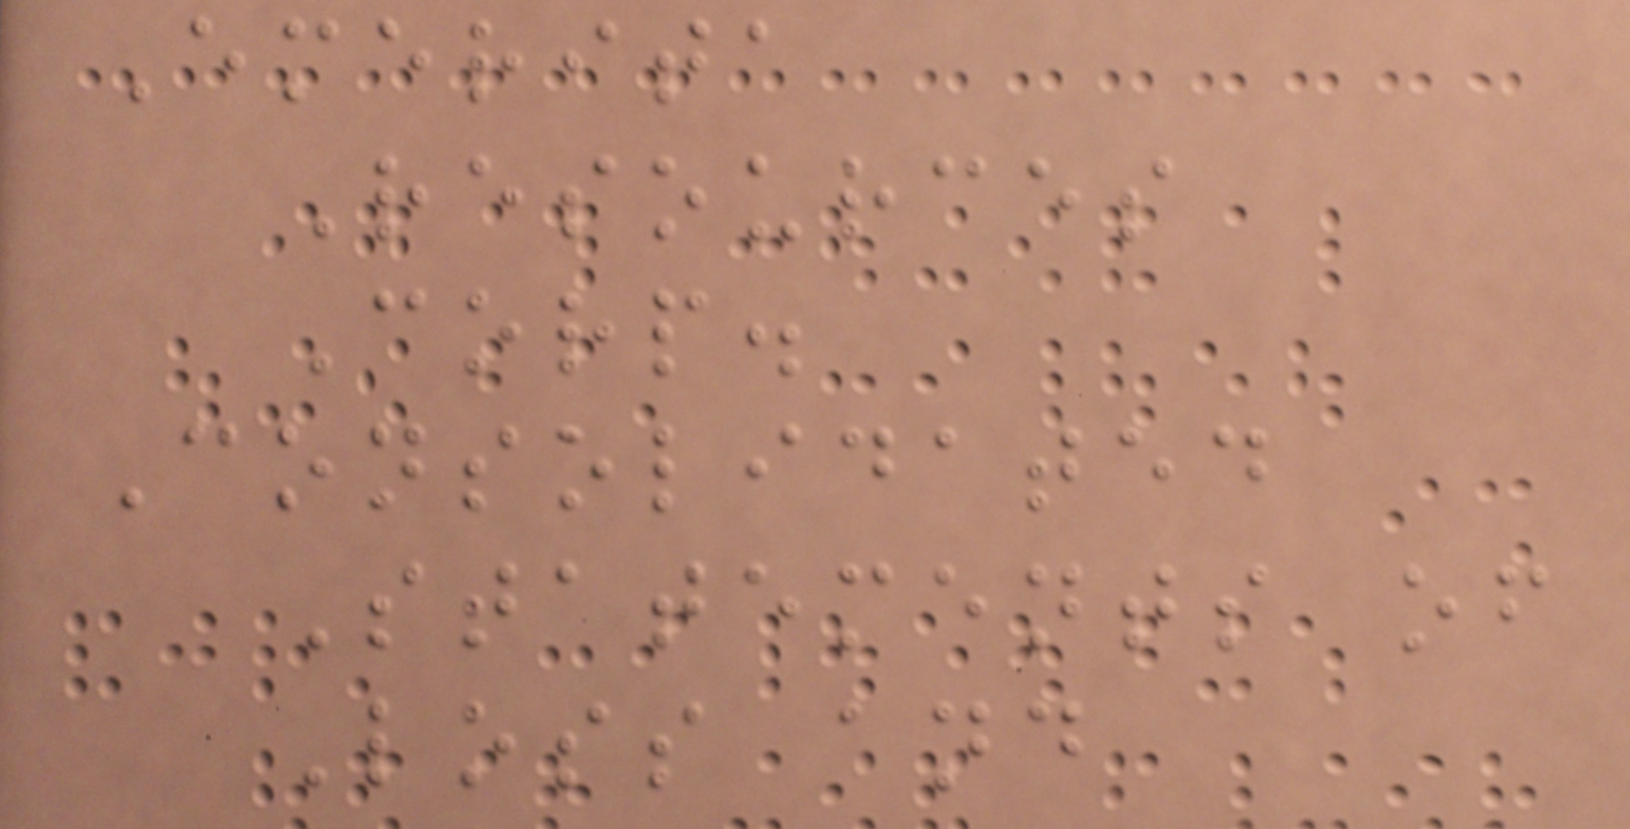Emerita
Resources
Corp.
Consolidated
Statements of
Loss and
